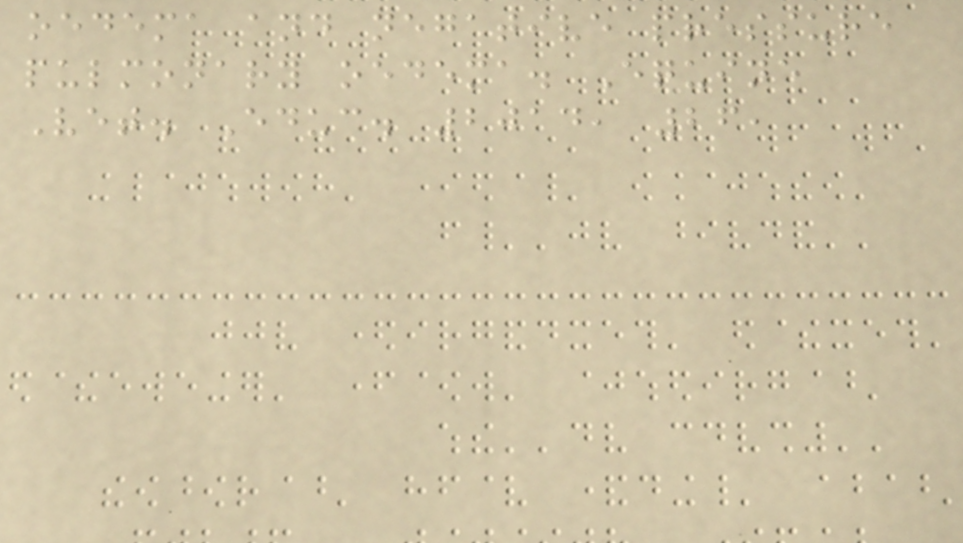oedema and negative pressure
pulmonary oedema. Equine
Vet. Educ. 2014, 26,
